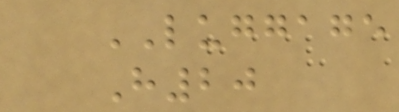LUGGAGE
H20
